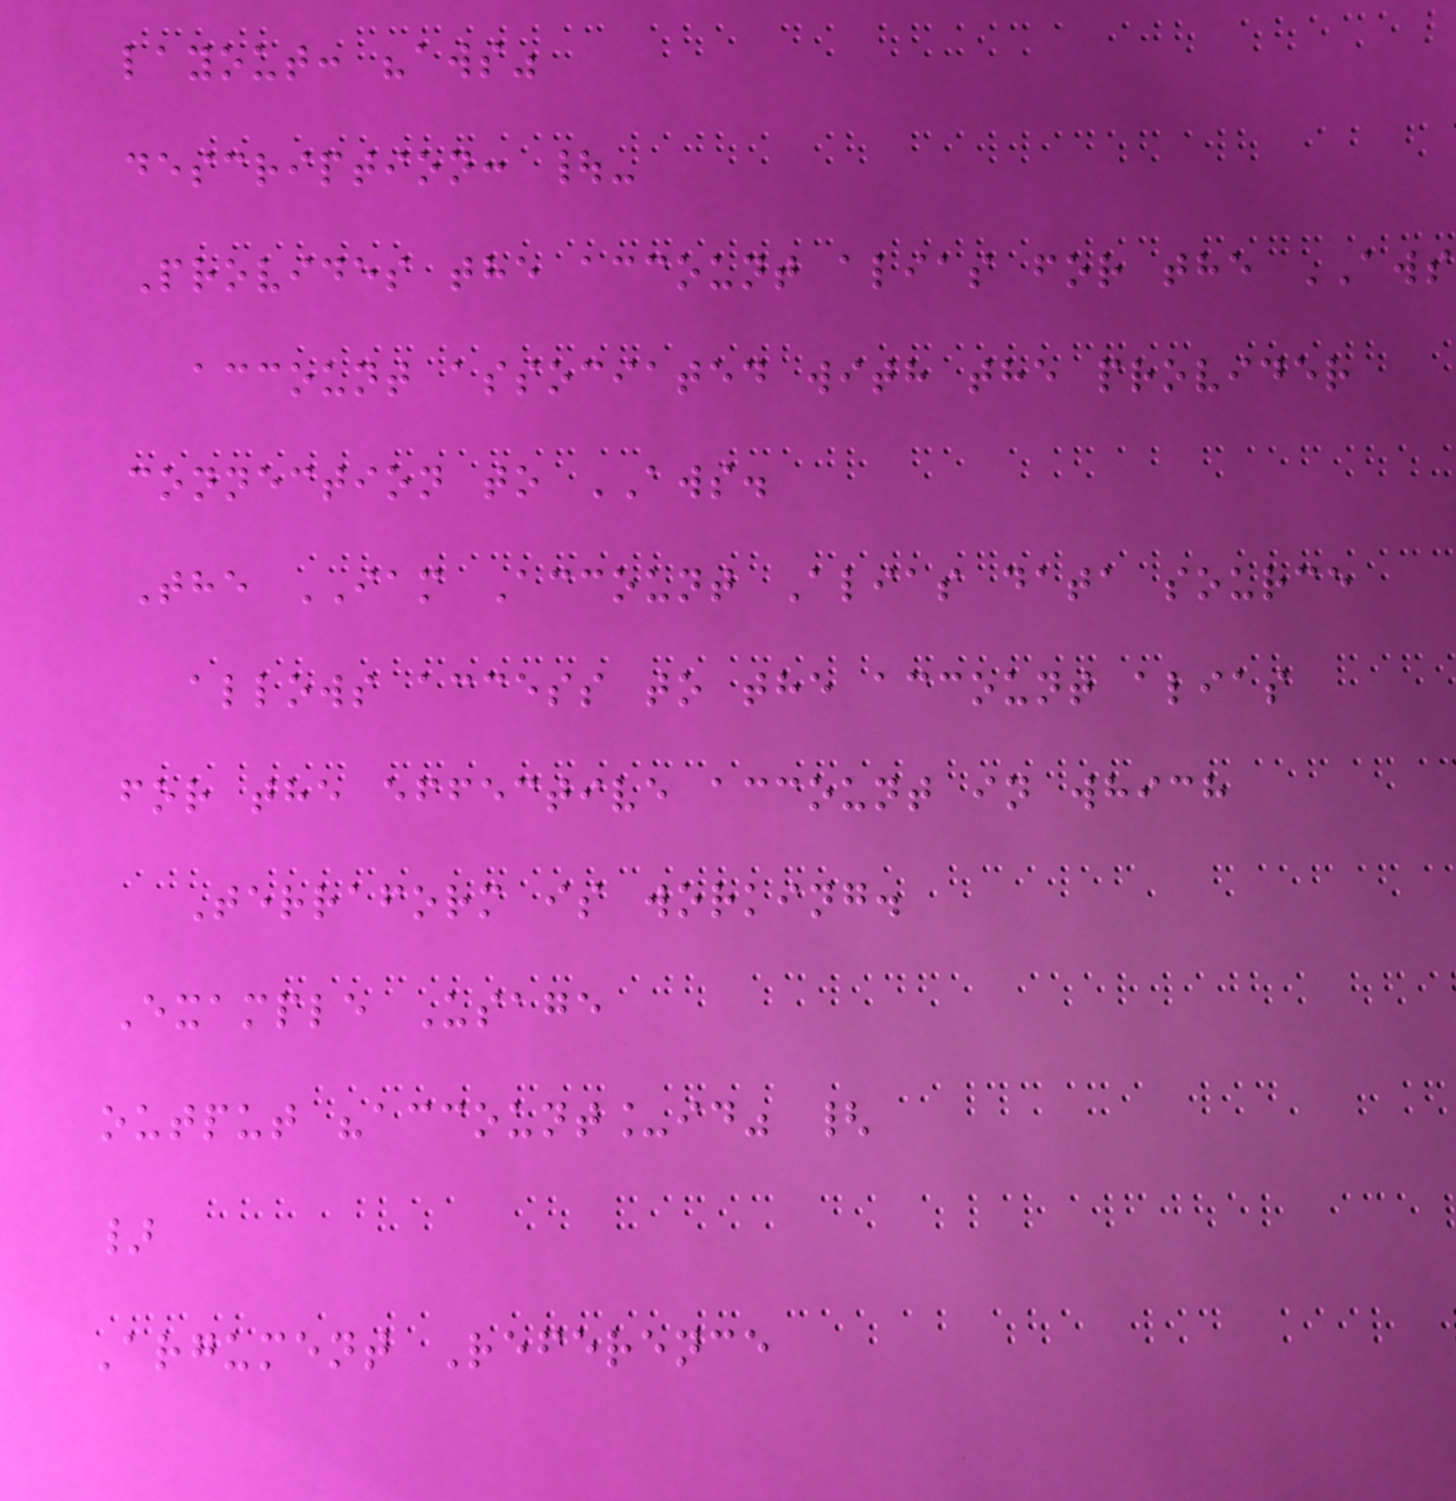layout: "aws"
description: |-
Provides the account alias for the AWS
account associated with the provider
connection to AWS.
The IAM Account Alias data source
allows access to the account alias
for the effective account in which
Terraform is working.
Example Usage
output "account_id" {
}
Argument Reference
